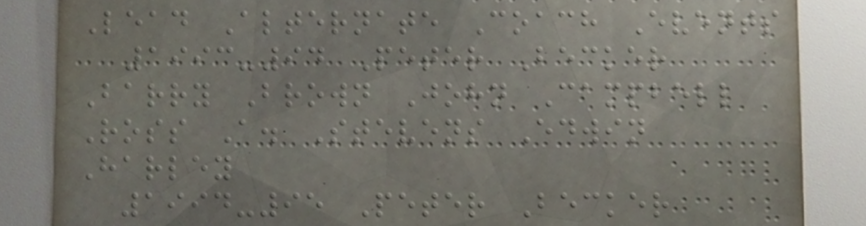Lead Alternate Coach Events
1993-94 Peter Becker
Barry Brown John Campbell
Ross A. Stevens Edwin
Harley
1994-95 Peter Becker
